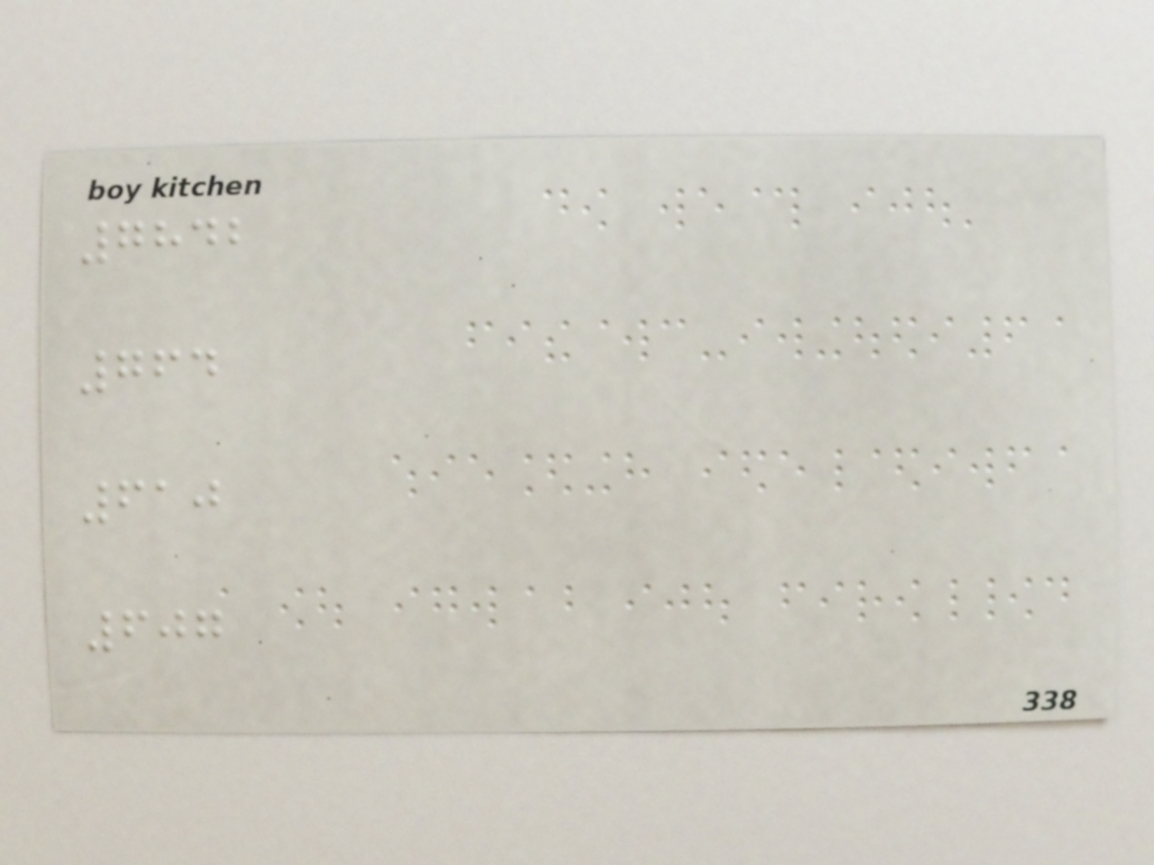7842
764
610
607
